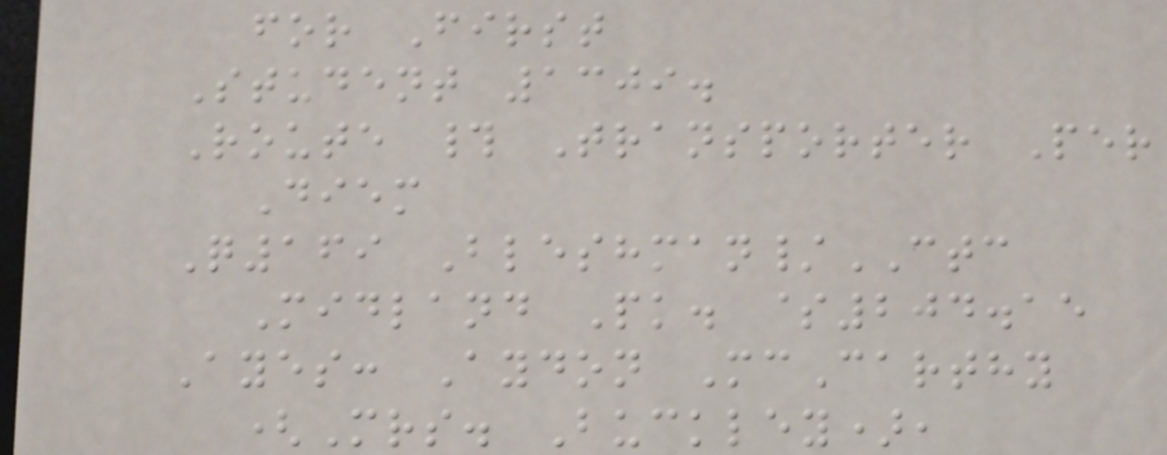for First
Student 1309.
Route # Transporter Per
Diem
Q169 Bleshman/CTC
Midland Pk. $204.15
Ayes: Aydon McCarthy
(Mrs. Buckley),
